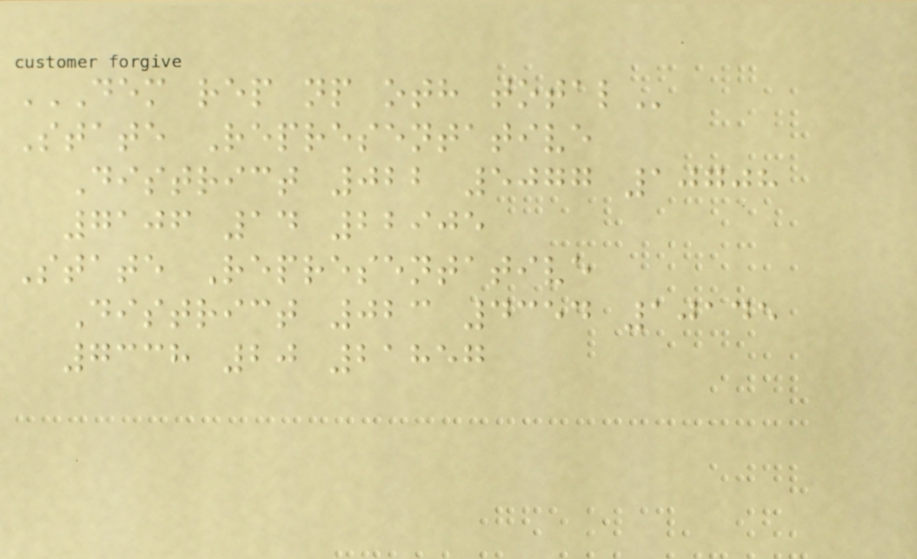DEM REP NP OTH TOTAL
State Representative
District 022 5077 10708
7106 14 22905
State Representative
District 023 4354 10145
7338 20 21857
